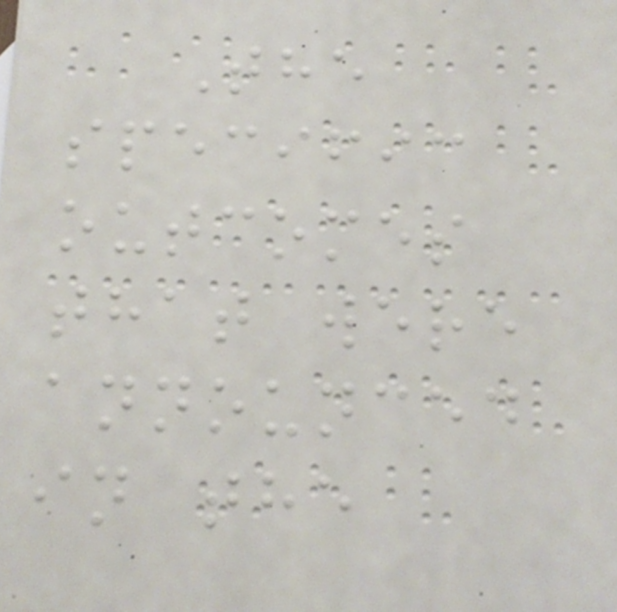The
specific
outcomes
that were
announced
in the
